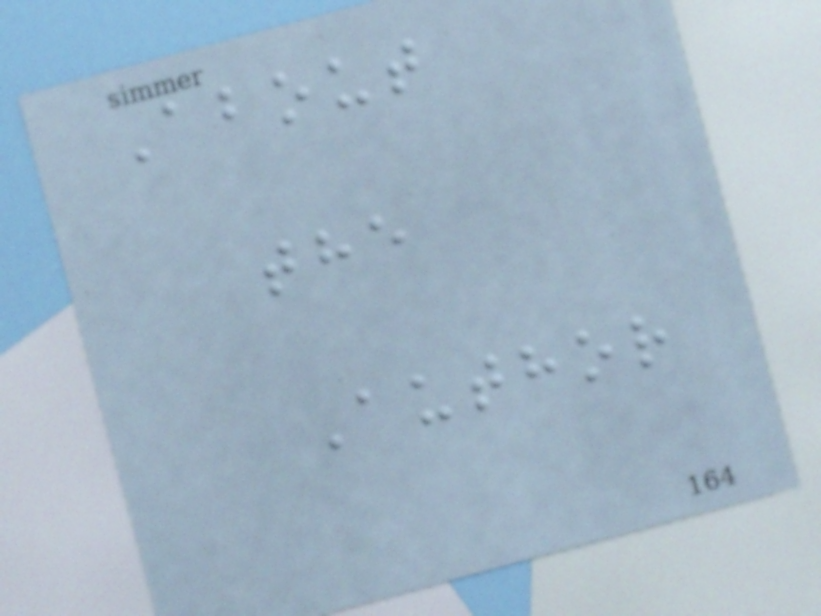About
the
Author
